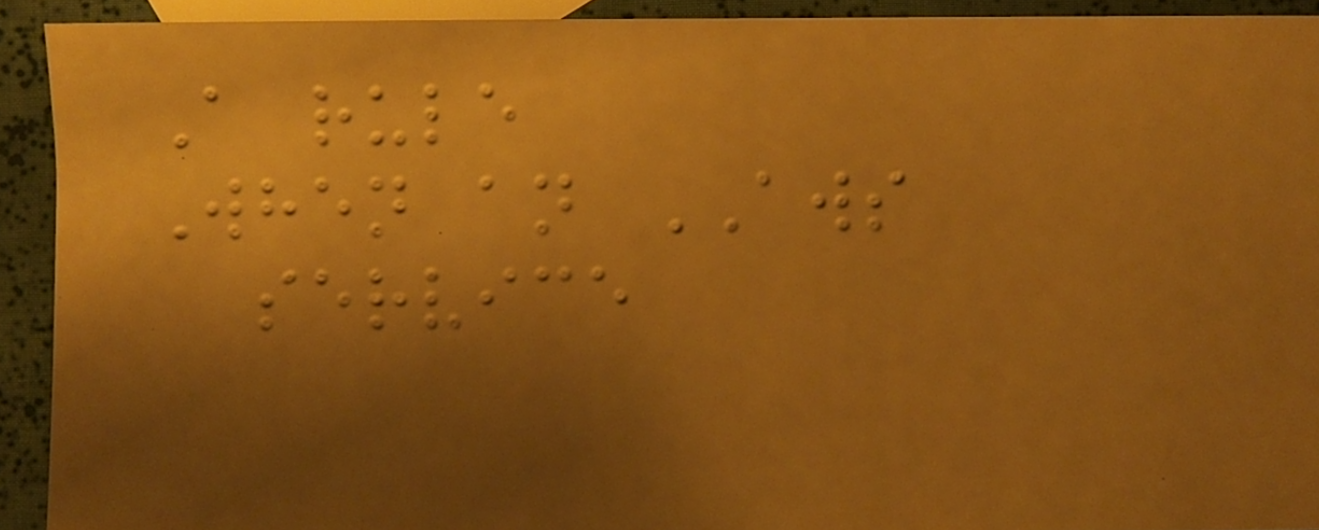A rule
When an AWS
service
